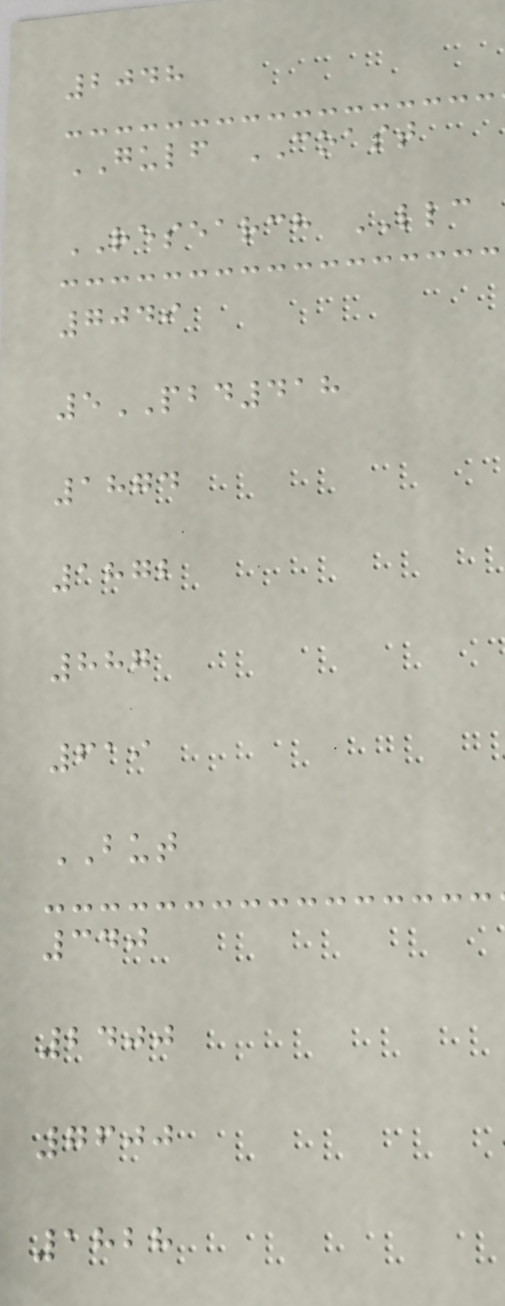2048
GULF COAST
RESEARCH LLC
7049
5PBD418
1874
1872
887
619
BUT
340
2400
7600
1828
